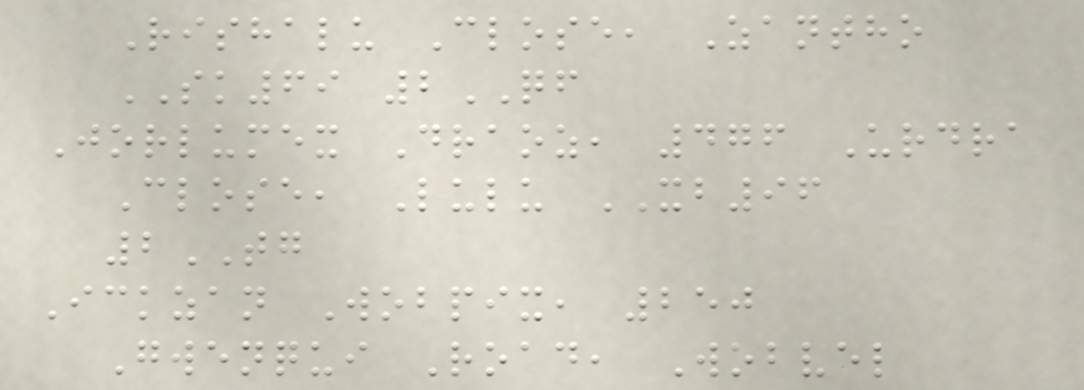Rishalu Close, Zantho
SK69 2QF
Jorlumex Draoz, 476 Urdra
Close, Lulu XB96
2TG
Ickzan Wobpix, 250
Gwenqui Road, Wobvel
